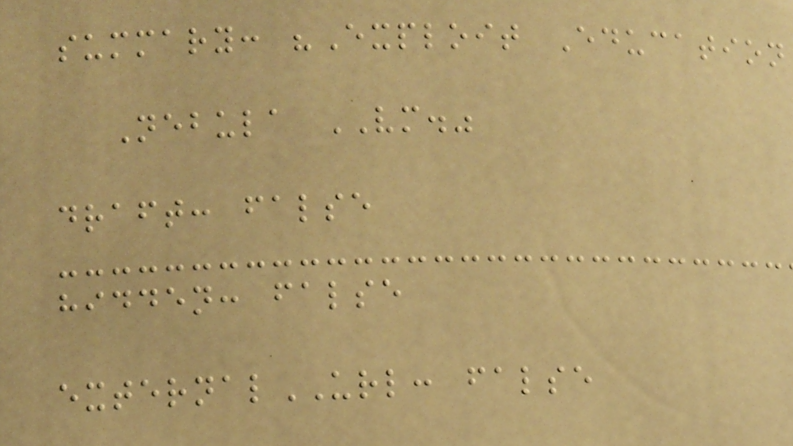summary: "Exploit Education
Nebula VM."
draft: false
hidden: false
externalURL: false
